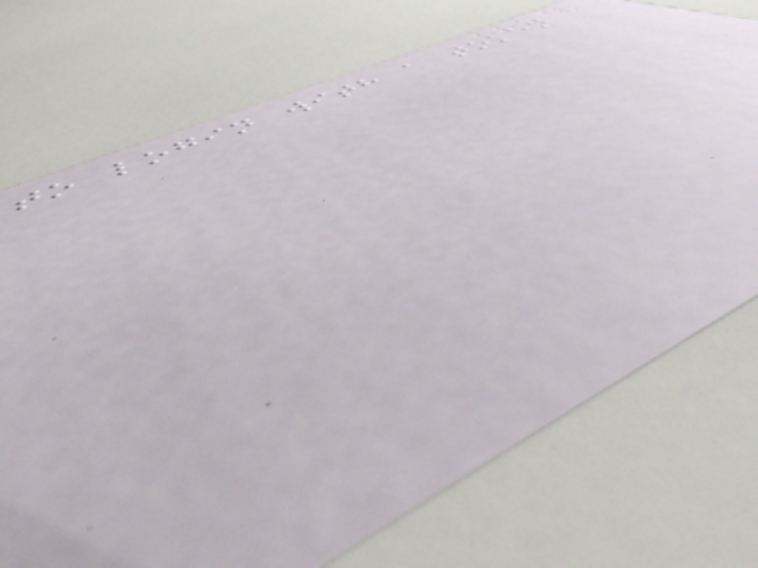to login with a token
